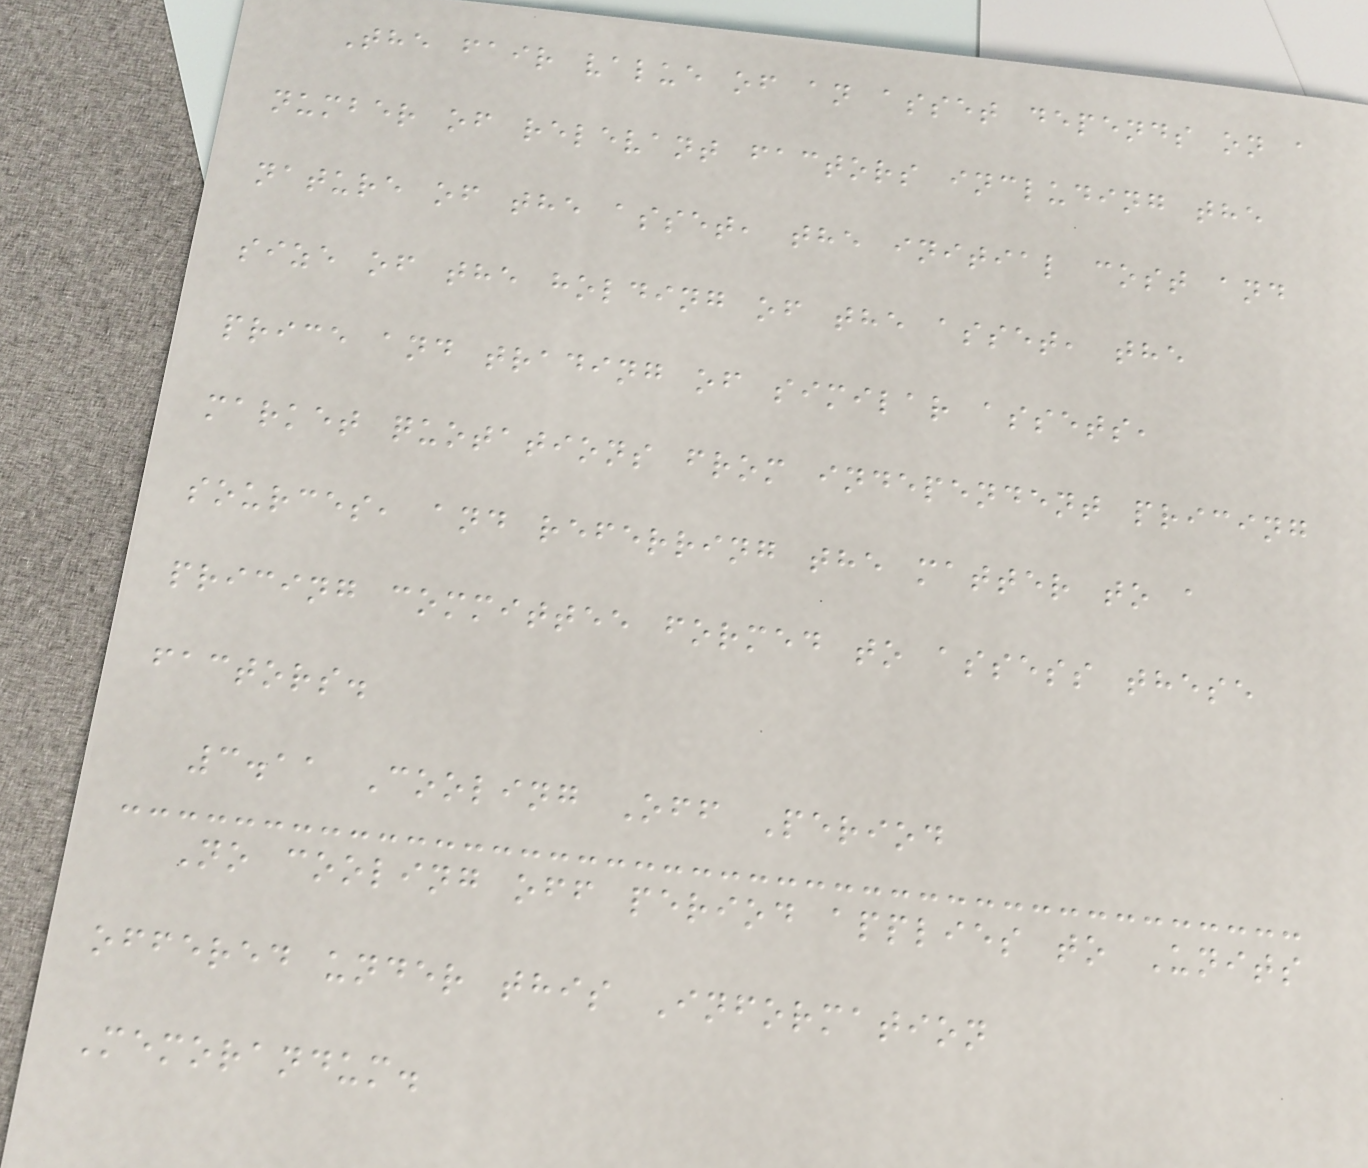The fair value of an asset depends on a
number of relevant factors including the
nature of the asset, the initial cost and
size of the holding of the asset, the
price and trading of similar assets,
market quotations from independent pricing
sources, and referring the matter to a
pricing committee formed to assess these
factors.
3.11 Cooling Off Period
No cooling off period applies to Units
offered under this Information
Memorandum.
